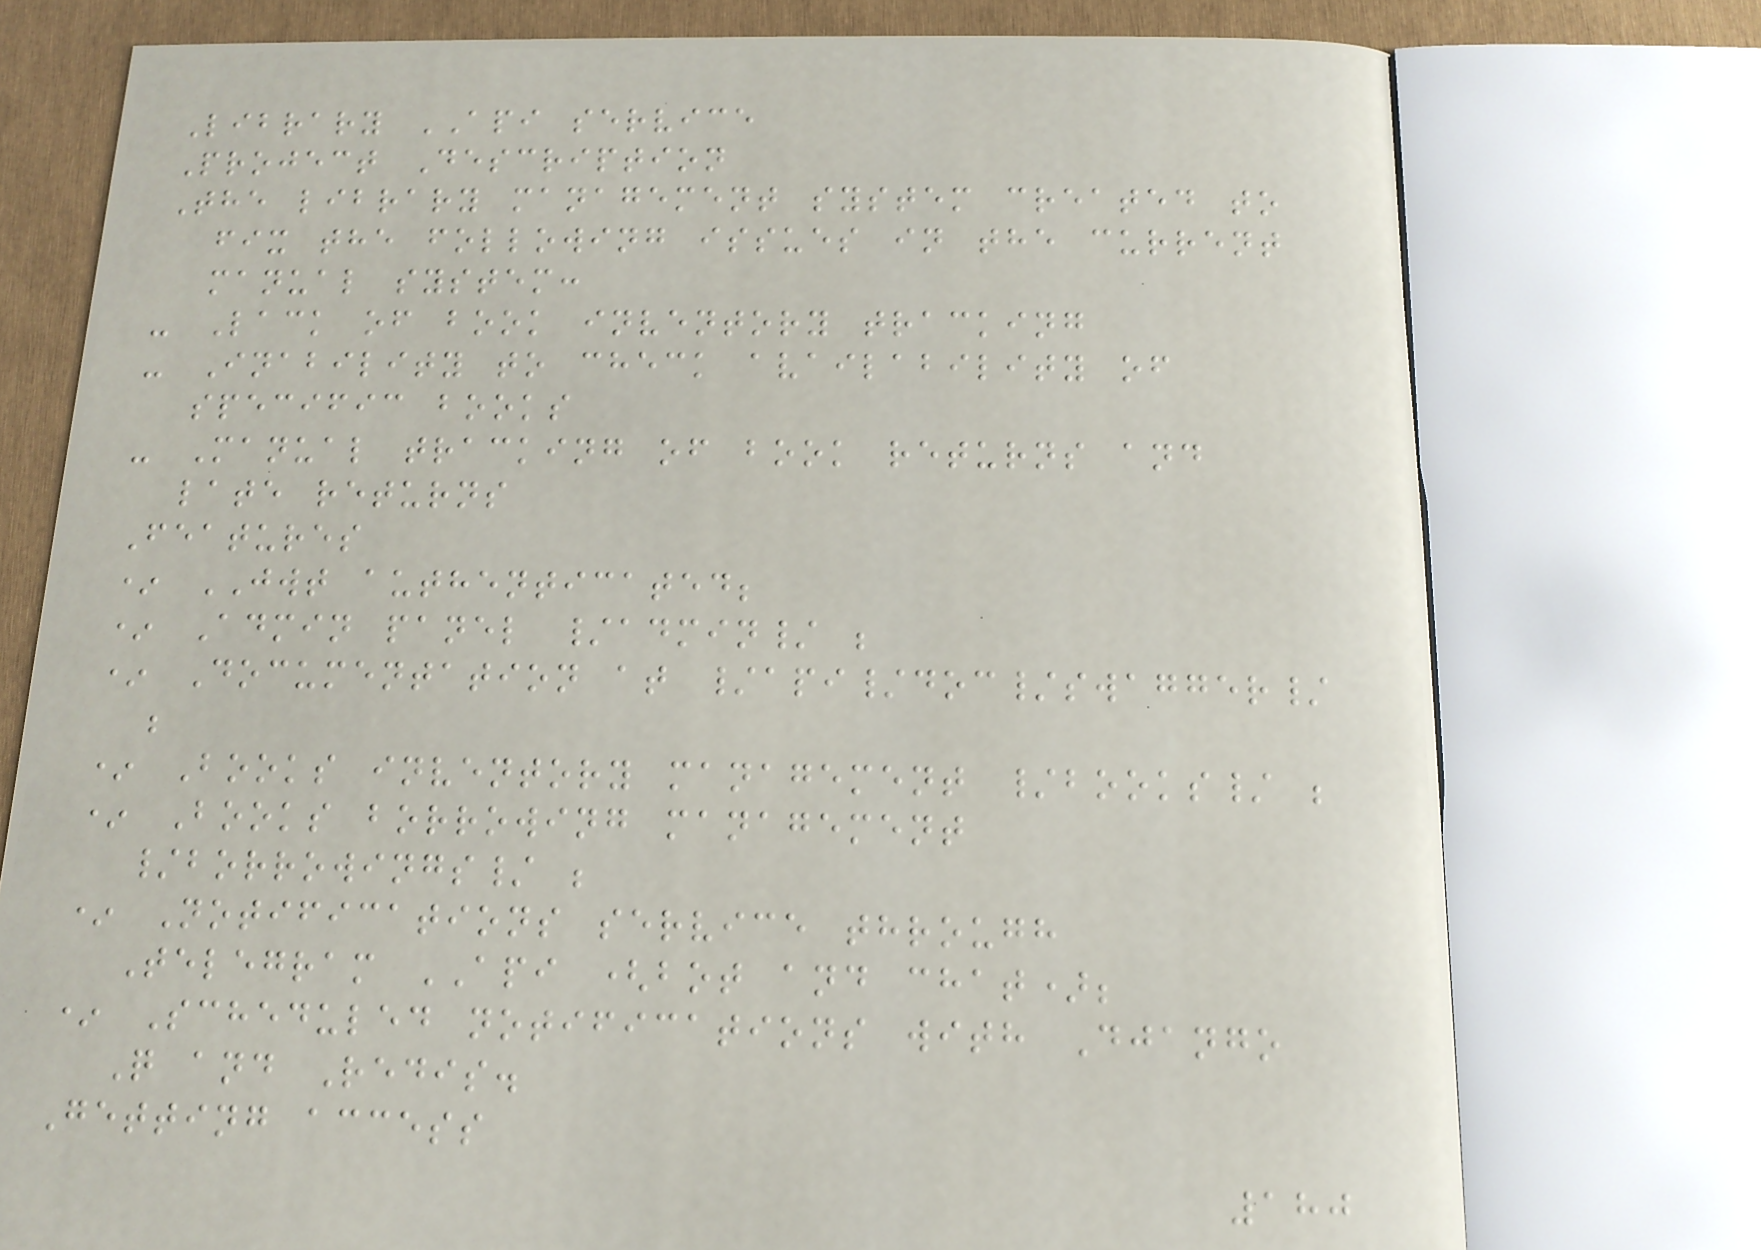Library API service
Project Description
The library management system created to
fix the following issues in the current
manual system:
- Lack of book inventory tracking
- Inability to check availability of
specific books
- Manual tracking of book returns and
late returns
Features
* JWT authenticated;
* Admin panel /admin/ ;
* Documentation at /api/doc/swagger/
;
* Books inventory management /books/ ;
* Books borrowing management
/borrowings/ ;
* Notifications service through
Telegram API (bot and chat);
* Scheduled notifications with Django
Q and Redis.
Getting access
180
